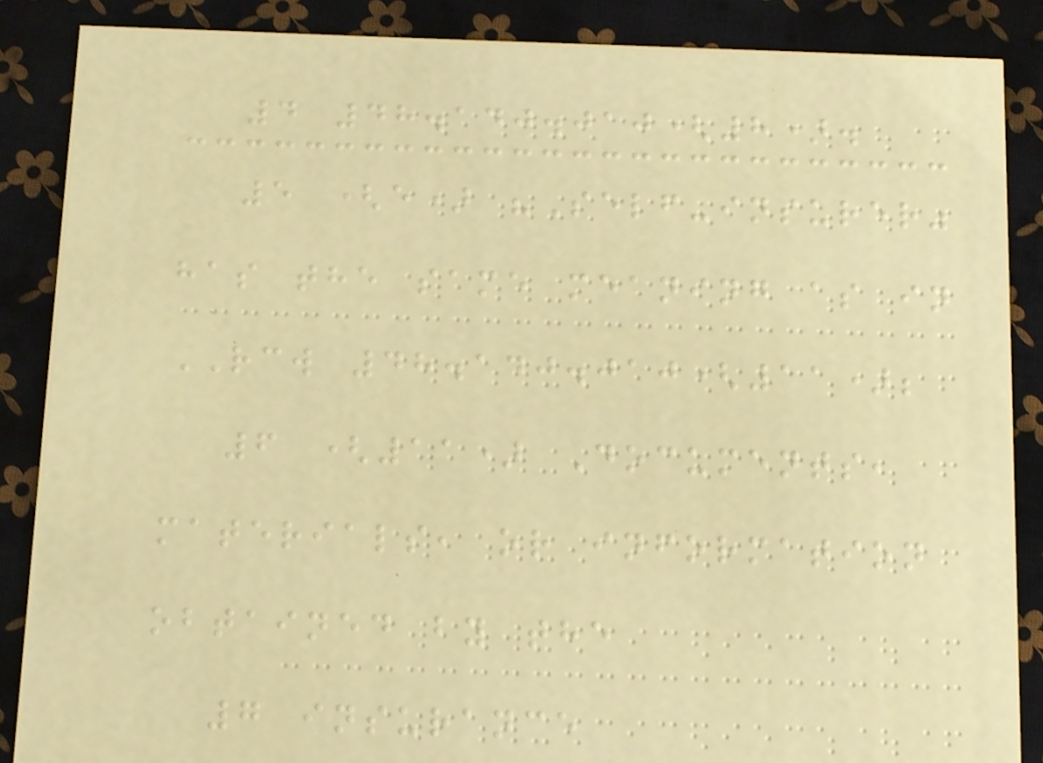4 48.140.010(8).
5 (e) "Self-insurer"
has the same meaning as in
RCW 48.140.010(11);
6 (11) Documents,
materials, or information
obtained by the
7 insurance
